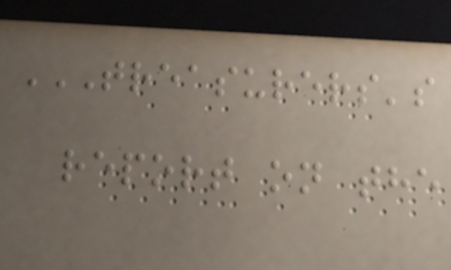TREASURERS'S
REPORT ON THE
